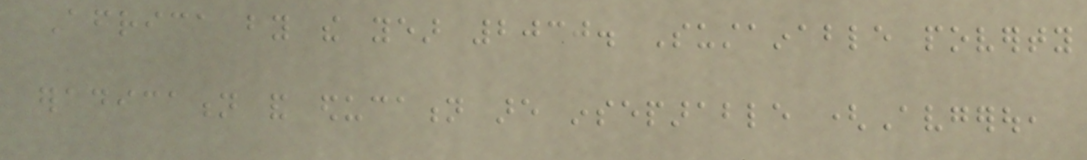Africa by the year 2030. Sustainable poverty
eradication and education are inseparable (Avgerou,
